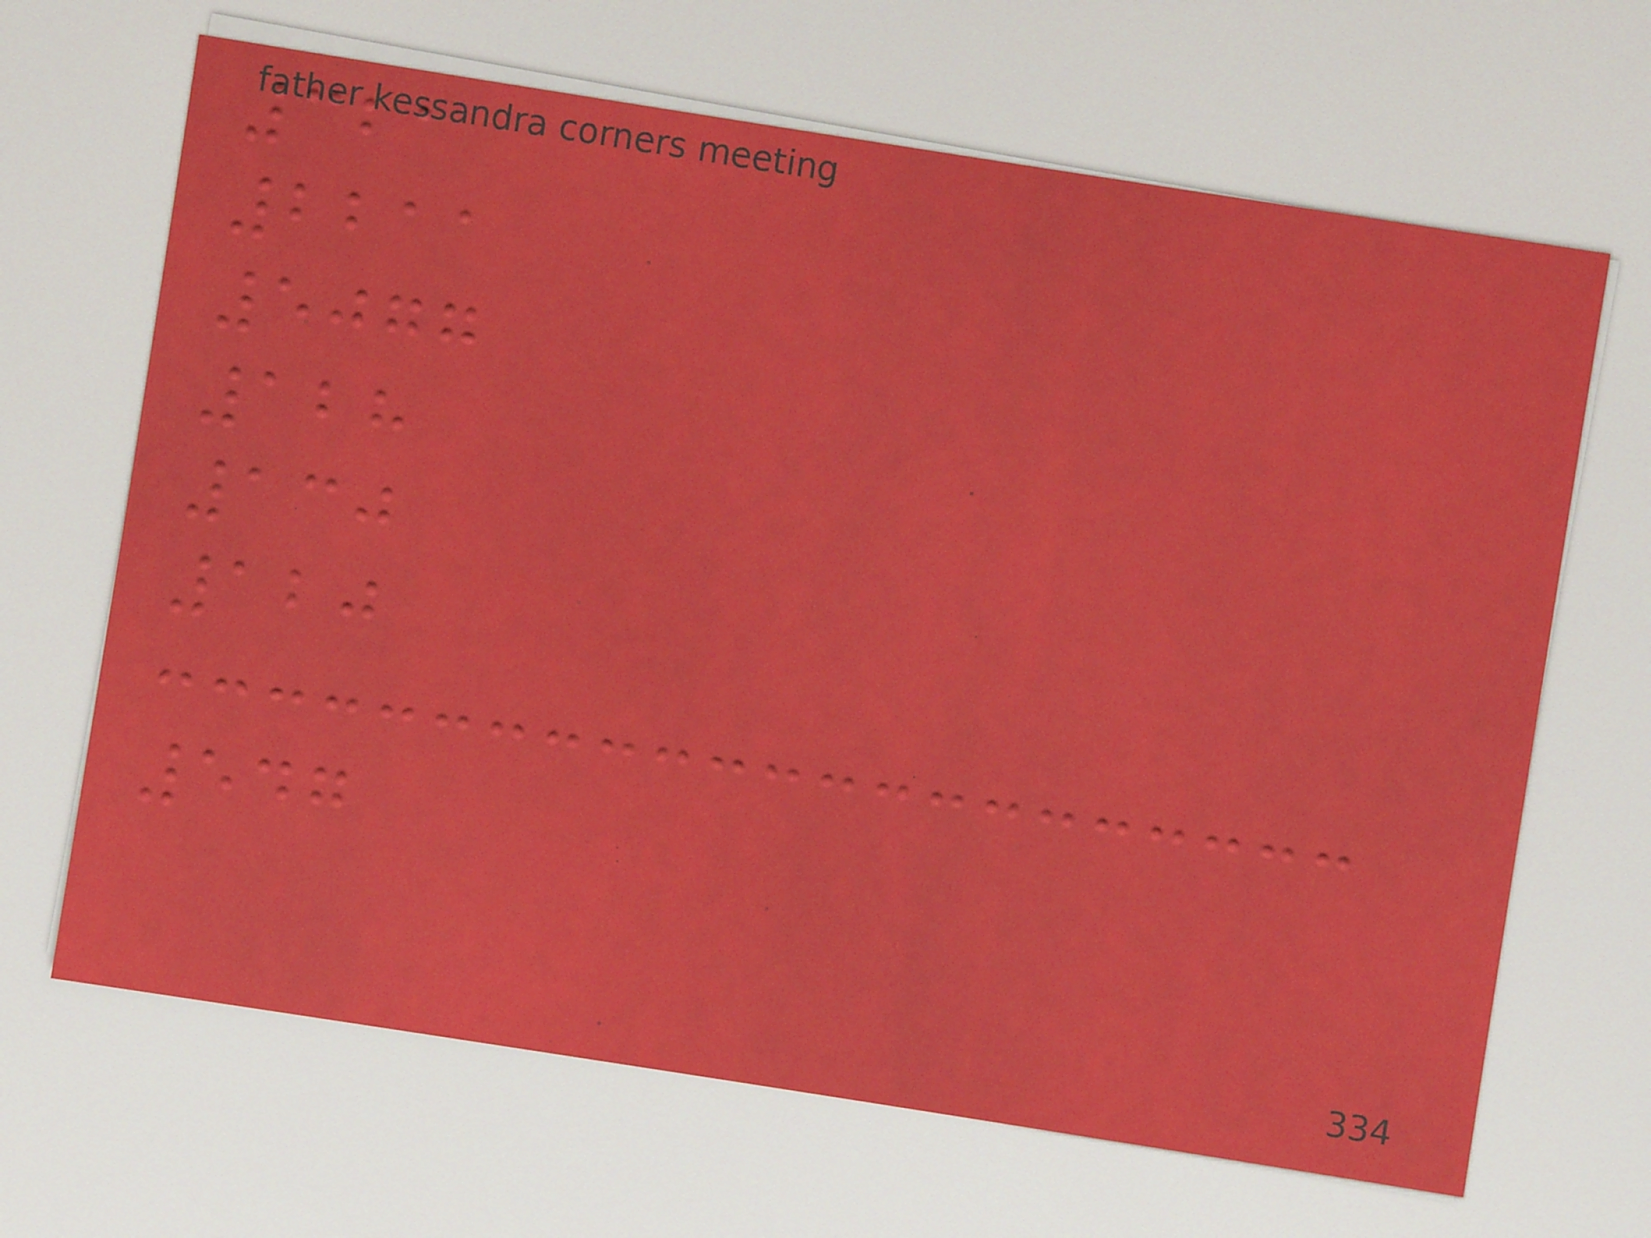321
2211
5077
128
130
120
547
